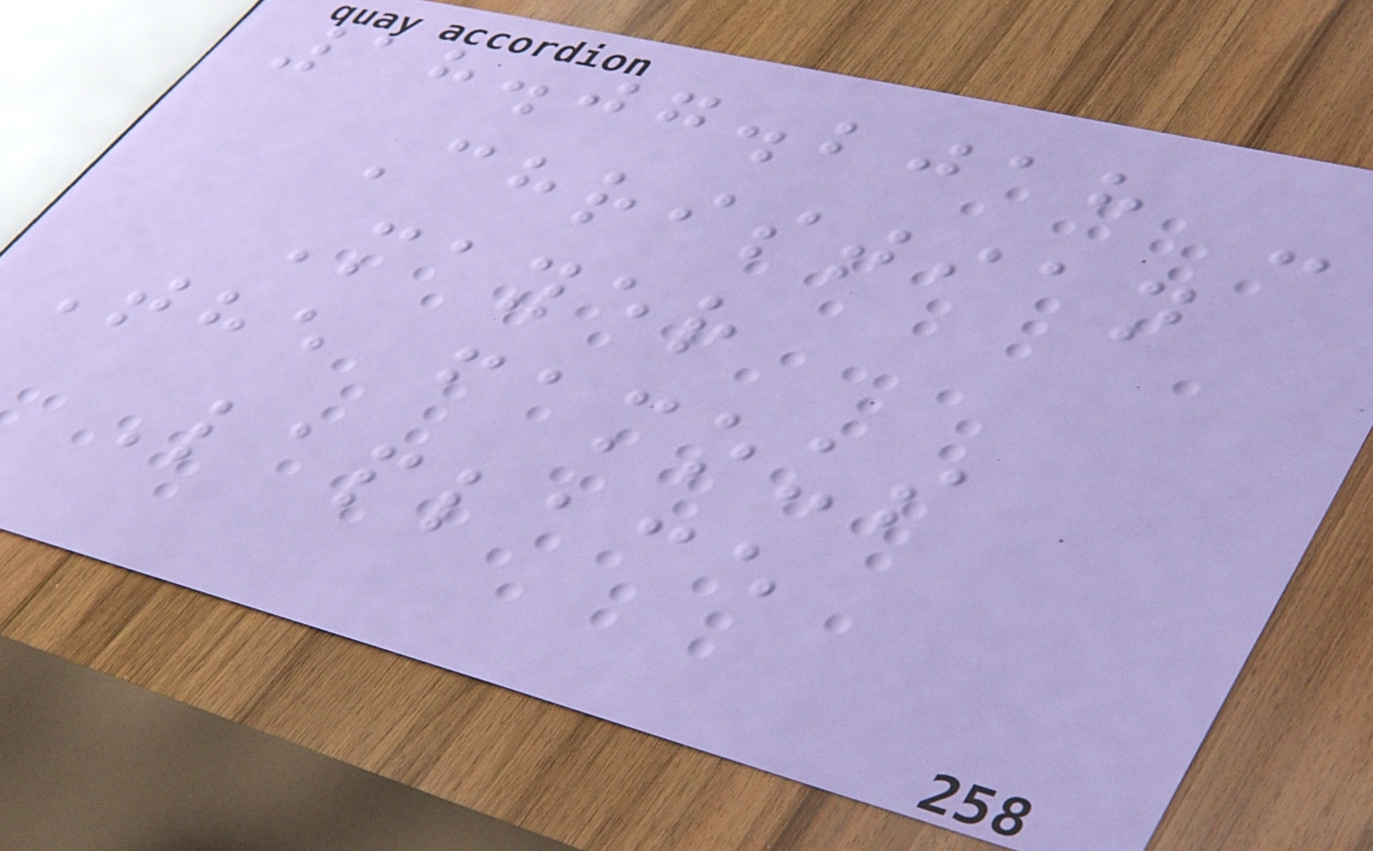18.07.2018 -
Christian
Mayer
The famous
Laplace
